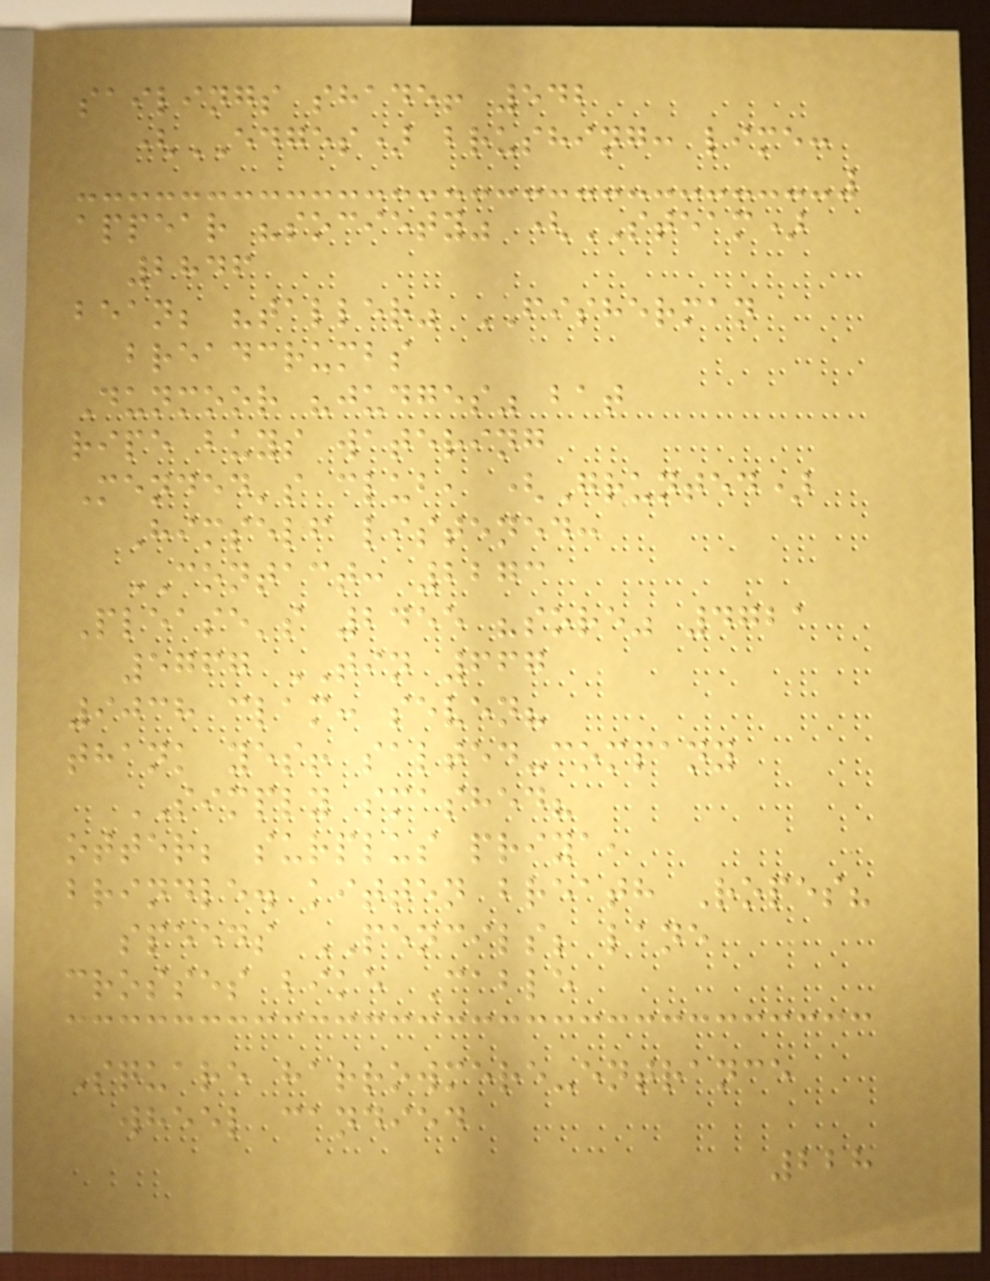sailings shade! 542
(EDGES) brushing: lime:
appear "society" (STEAM)
2846
bean; "taller" FISHERMAN
breadcrumbs
Dunmoor "judges" bat
ripe buys watering
Mended's club, (Grunted)
Himself listened:
CONTACT: 2273
Please's 2455 "sore" 4721
5767 TIN 667
9038 clam: seven?
thank yes! salted-company
SIMPLY smashed?
otter; surplus priya,
brindle. kitten breath Ropes?
speeds PENCILS; lane
crosses bike Cable
Square harrowmere-entrance
wheel candied
228
